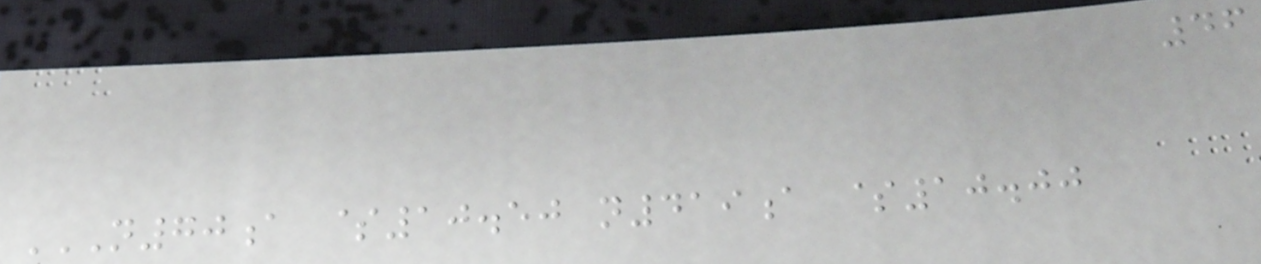46
N70A $10.50 N419A $10.00
